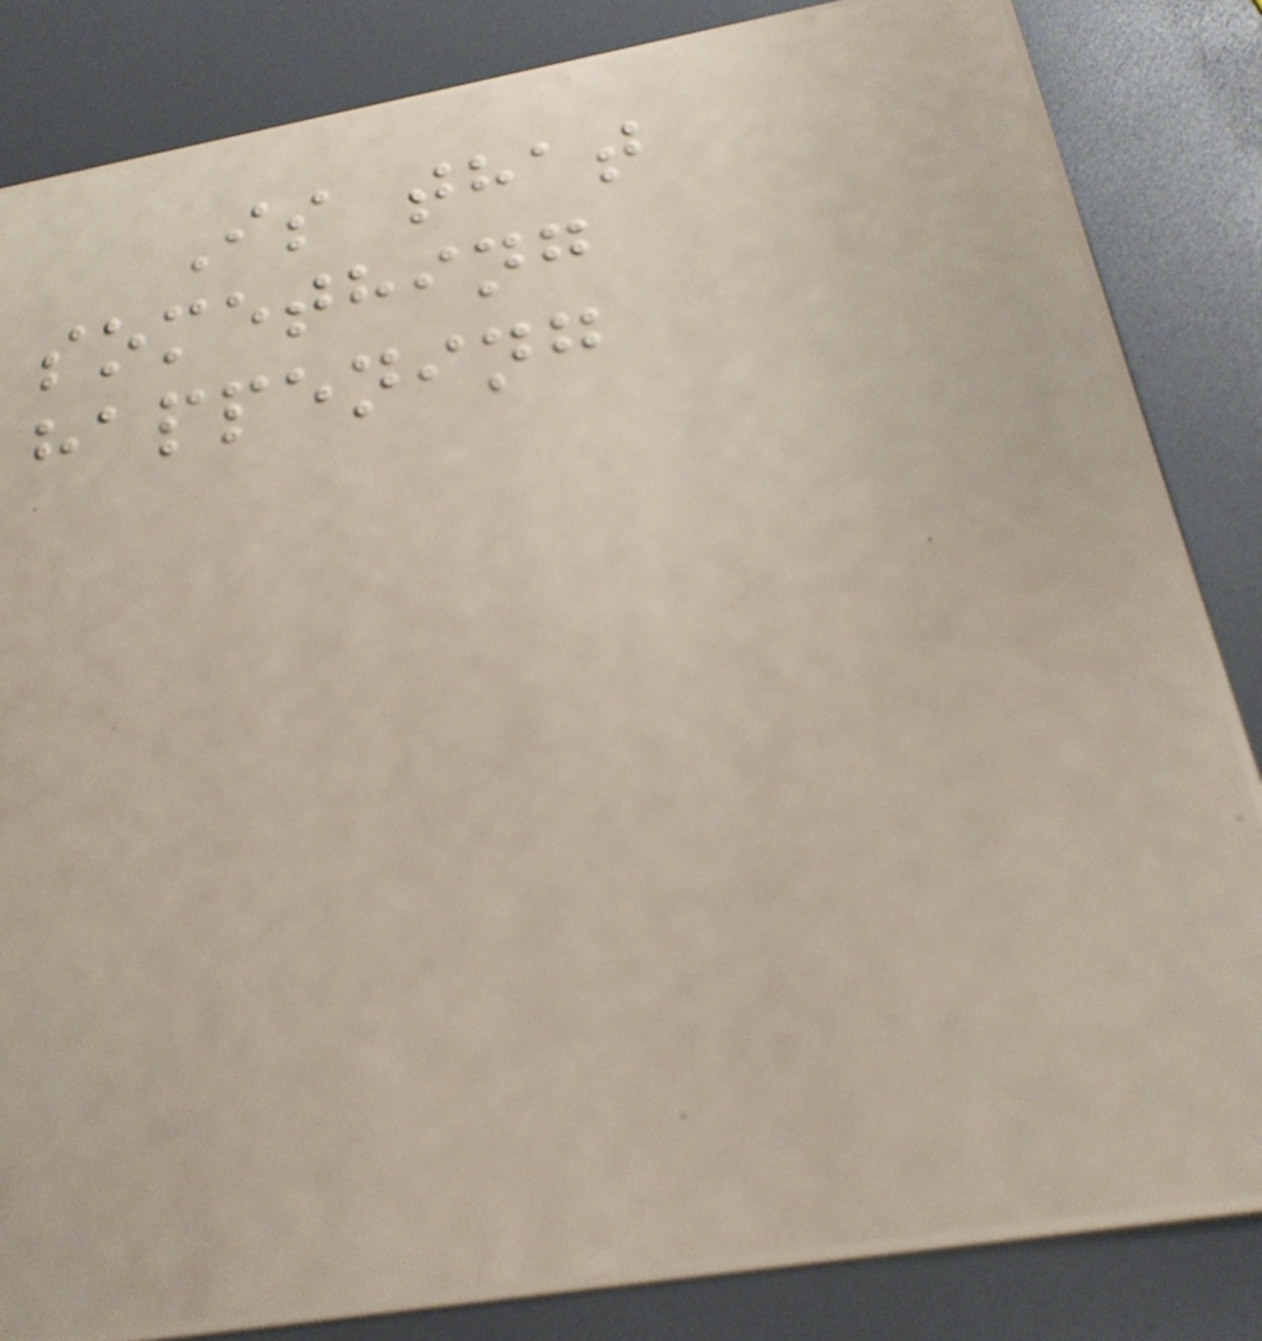Is that
something
happening
